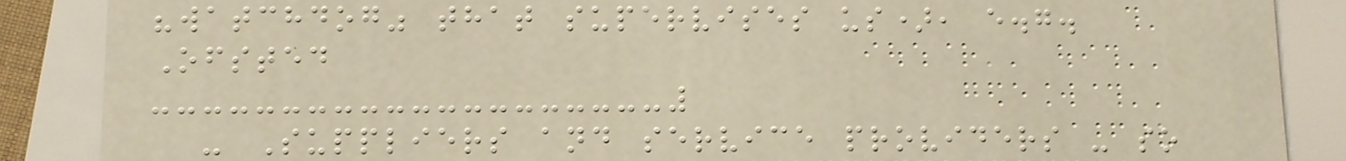"watchdog" that supervises us), e.g.
Ofsted
- Suppliers and service providers - so
